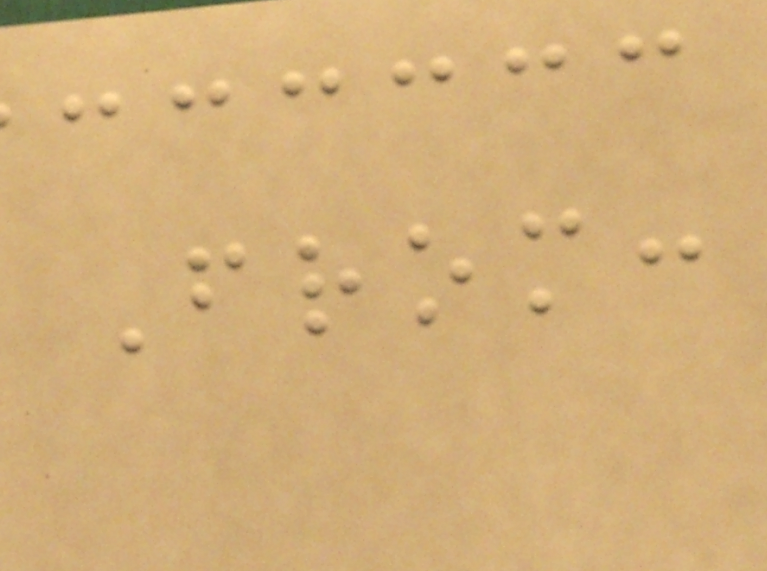From:
